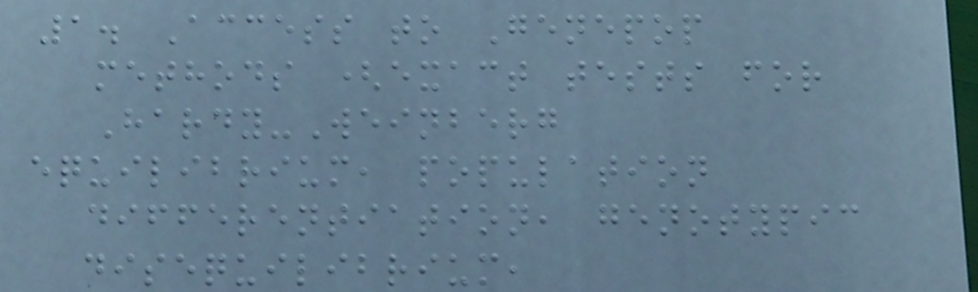1. Access to Genepop
methods (exact tests for
Hardy-Weinberg
equilibrium, population
differentiation, genotypic
disequilibrium,
